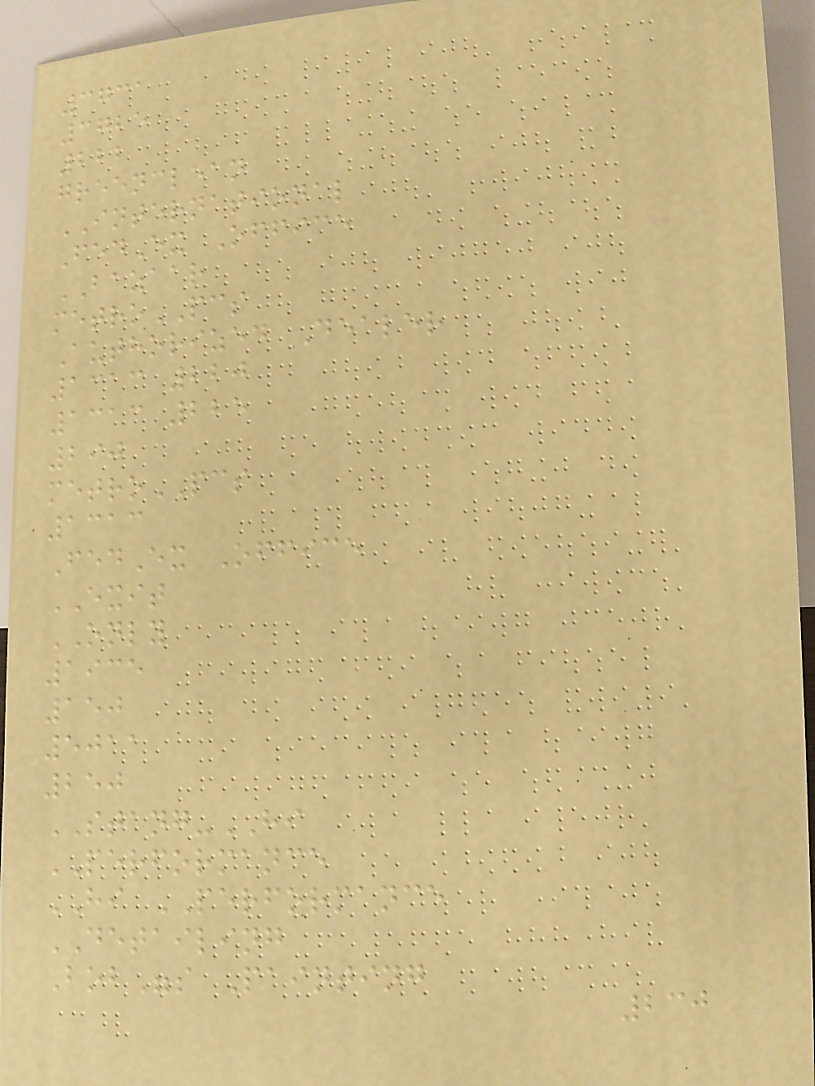3731
3725
222
greenclean
INTERNATIONAL
FedEx Office
BAZAAR
metroPCS
Authorized Dealer
1313 220
1313 225
290
metroPCS
1313
FedEx Office
EXIT
ONLY
1935
150
5011
250
STANG-HI
PERFORMANCE
HI PERFORMANCE
DETAILING
Bob"s Painting
230
